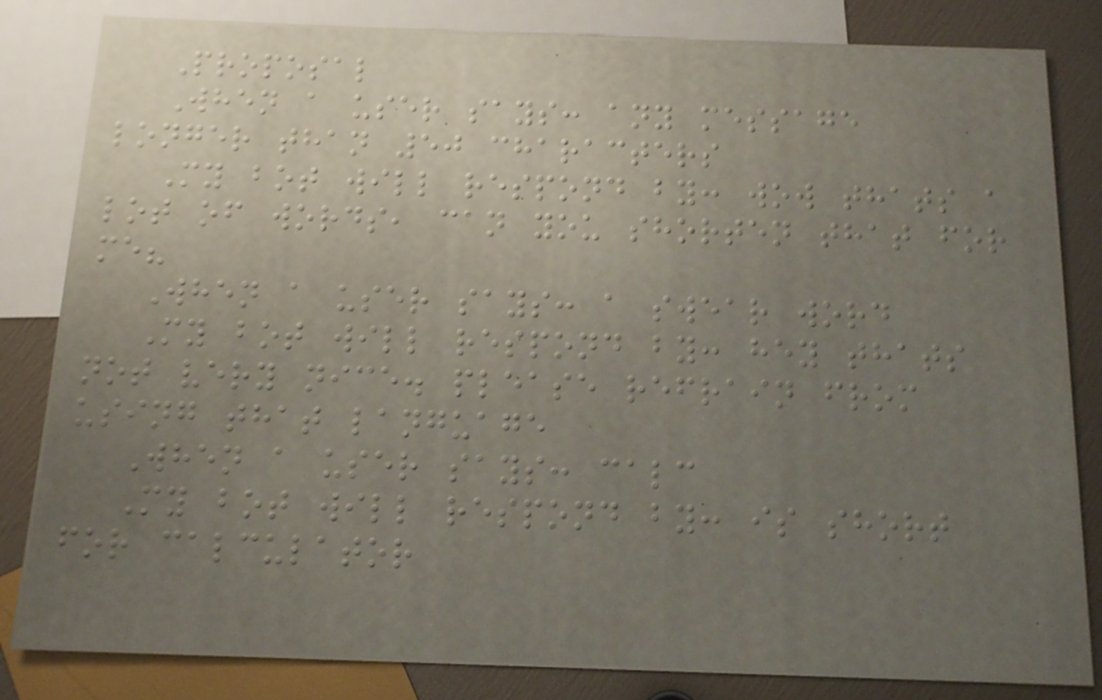Proposal
When a user says: any message
longer than 50 characters
My bot will respond by: wow thats a
lot of words, can you shorten that for
me?
When a user says: a swear word
My bot will respond by: hey thats
not very nice. please refrain from
using that language
When a user says: calc
My bot will respond by: is short
for calculator
